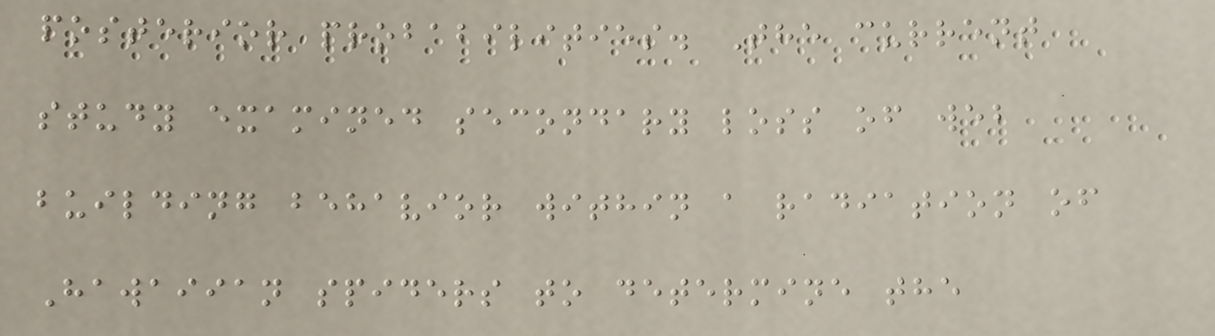posterior probabilities. The current
study examined secondary loss of web
building behavior within a radiation of
Hawaiian spiders to determine the
